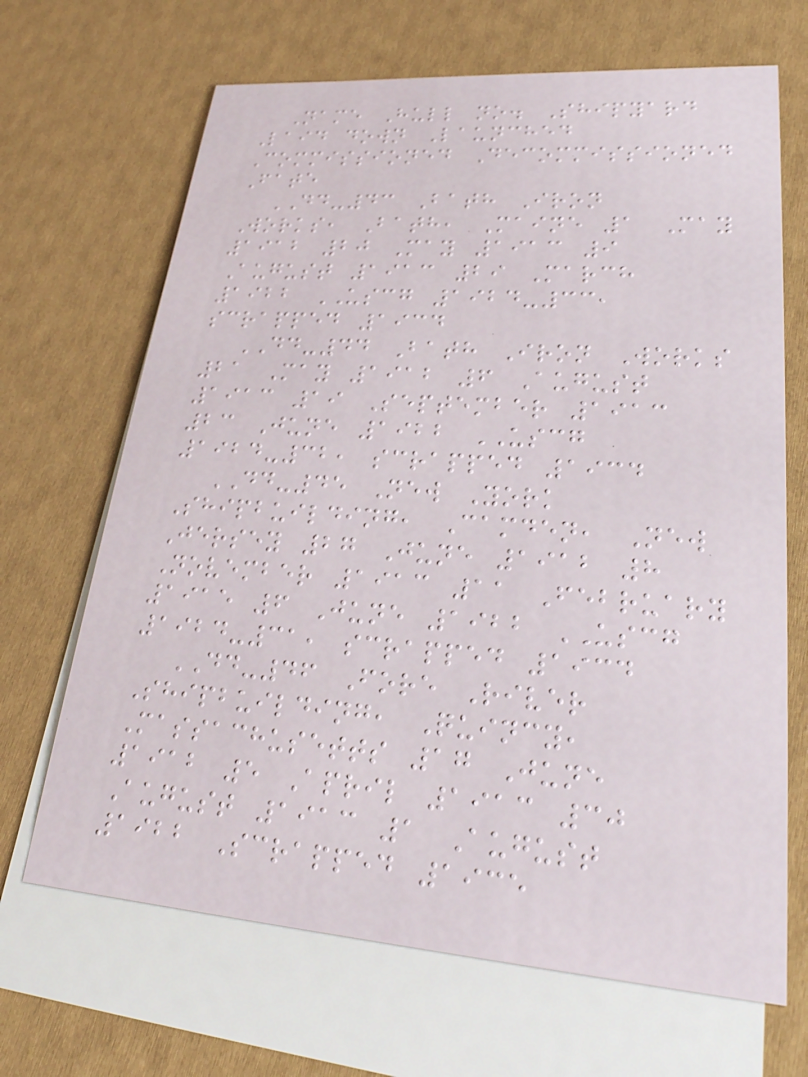Name Hull no. Shipyard
Laid down Launched
Commissioned Decommissioned
Fate
DD-43 Bath Iron
Works, Bath, Maine 1 May
1912 20 May 1913 9
August 1913 29 March
1922 USCG 1924-33,
scrapped 1934
DD-44 Bath Iron Works
21 May 1912 6 August
1913 19 September 1913
23 June 1922 USCG
1924-32, scrapped 1934
DD-45 New York
Shipbuilding, Camden, New
Jersey 27 June 1912 8
November 1913 11 February
1915 6 June 1922 USCG
1924-31, scrapped 1934
DD-46 Fore River
Shipbuilding, Quincy,
Massachusetts 17 June
1912 5 April 1913 30
August 1913 1 August
1922 Scrapped 1935
